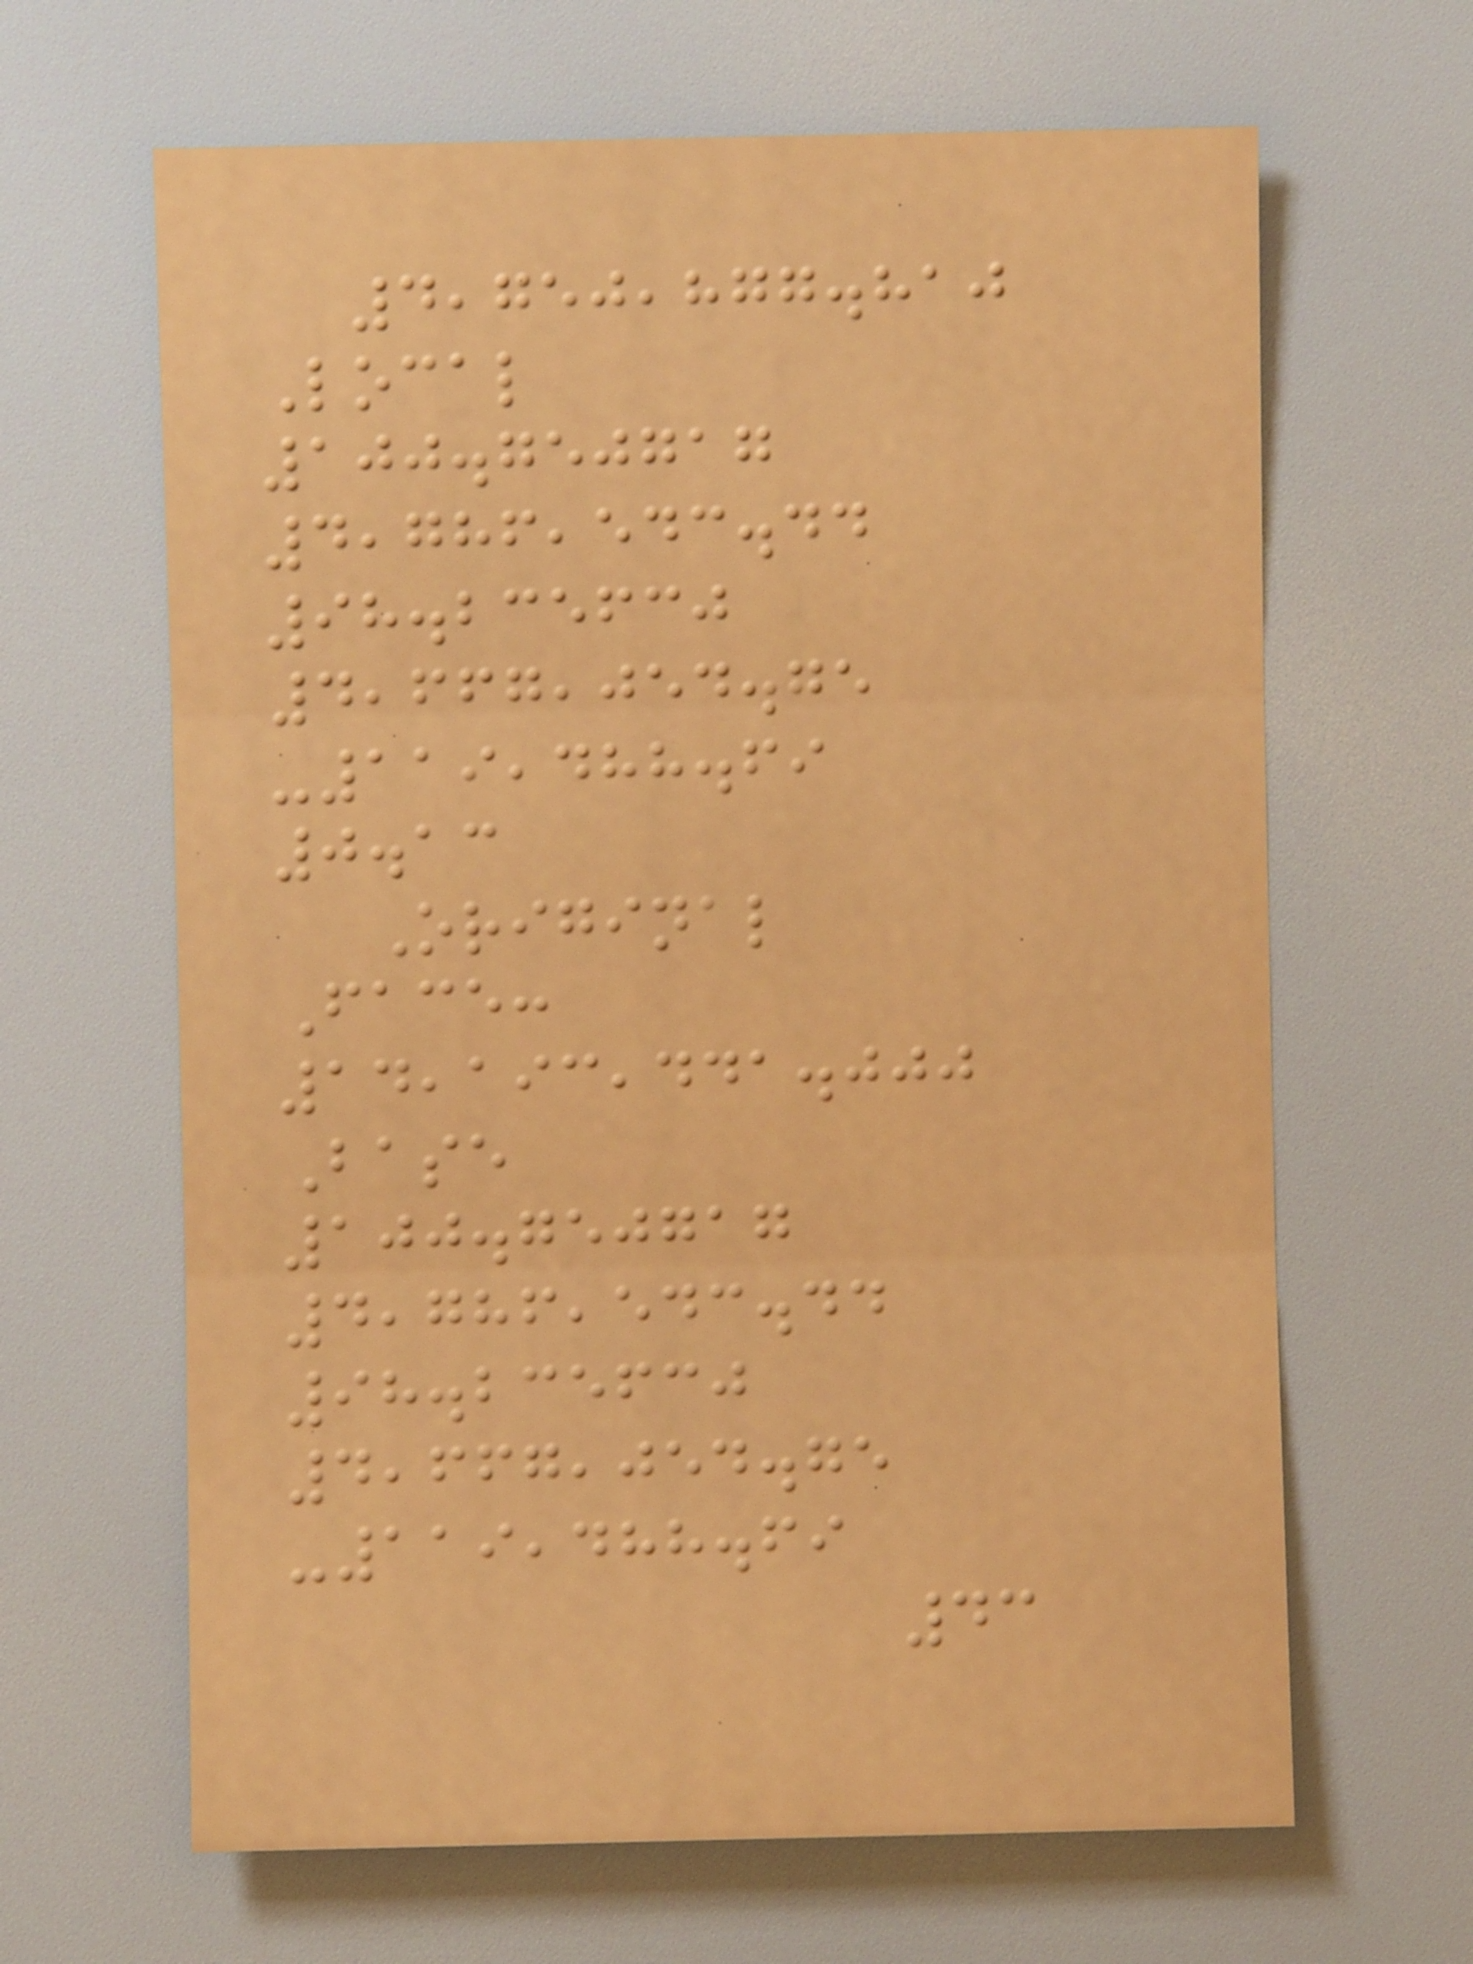4,750,877.810
Local
100.750717
4,786,543.44
98.235630
4,667,054.75
-119,488.69
0.13
Original
Face:
14,193,441.000
Base
100.750717
4,786,543.44
98.235630
4,667,054.75
-119,488.69
43
